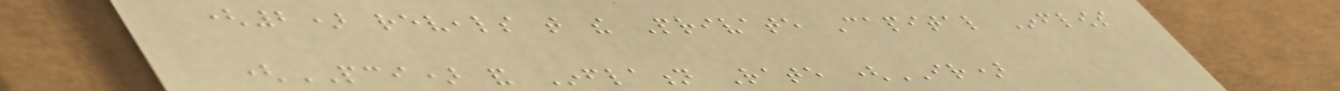(2) reveals that the Private Capital Inflows
(PCI) and Inflation Rate (IR)
